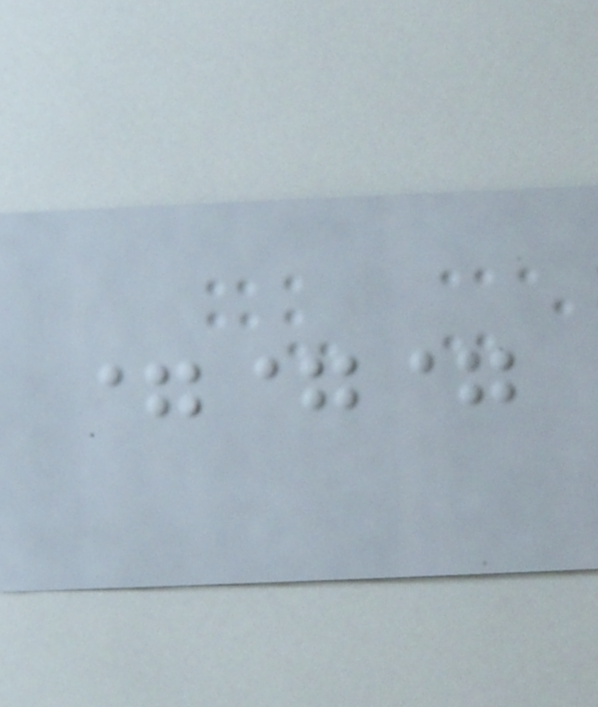===
